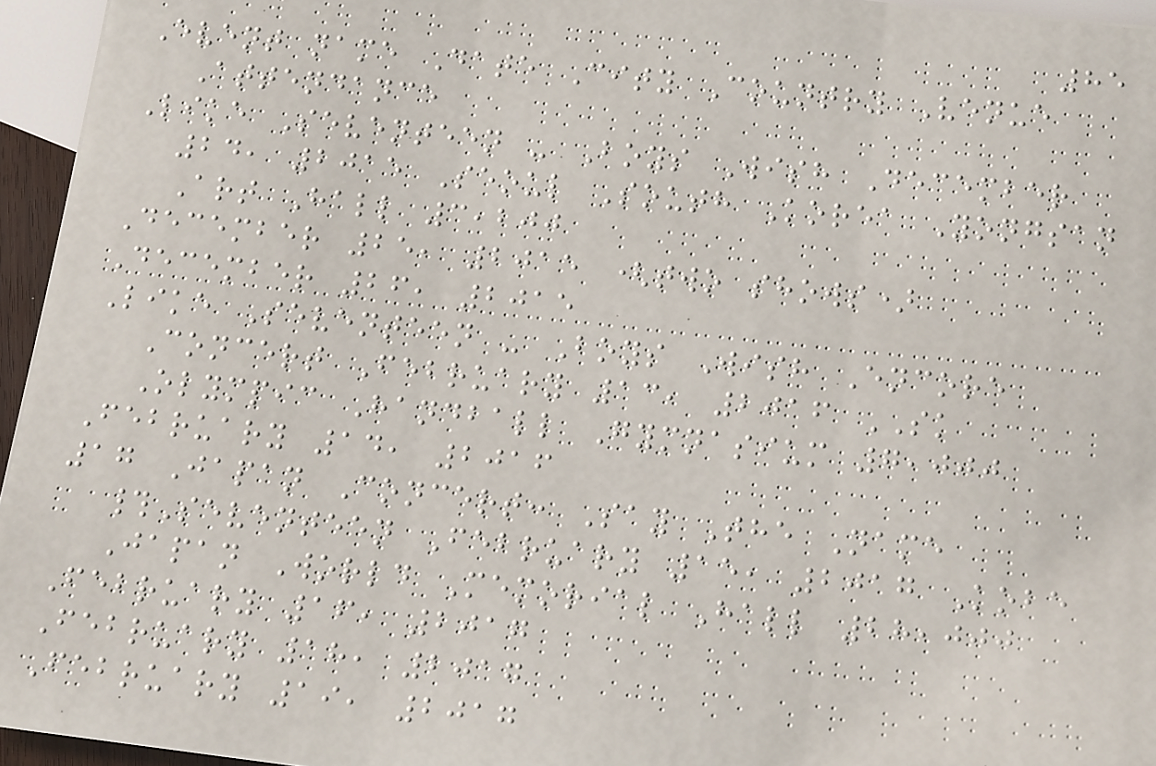85
Event name Date City Country Venue
Attendance
Like Seventeen - Boys Wish December
24, 2015 Seoul South Korea Yongsan
Art Hall 3,200
December 25, 2015 (two shows)
December 26, 2015
Like Seventeen - Boys Wish Encore
Concert February 13, 2016 SK
Olympic Handball Gymnasium 7,000
February 14, 2016
17 Japan Concert: Say The Name
#Seventeen February 15, 2017 Kobe
Japan World Memorial Hall 28,000
February 16, 2017
February 18, 2017
February 19, 2017
